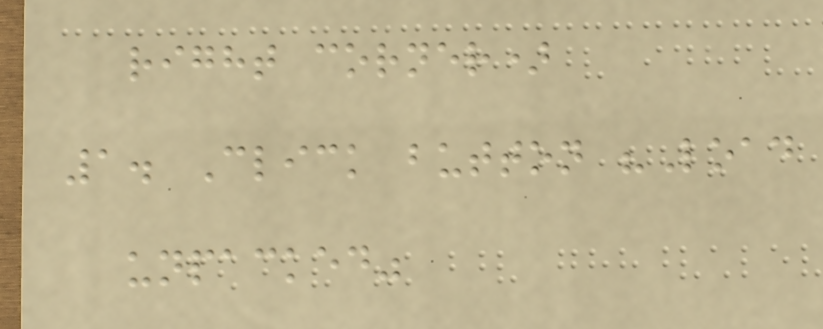right corner)
1. Click button "Load
unpacked"
